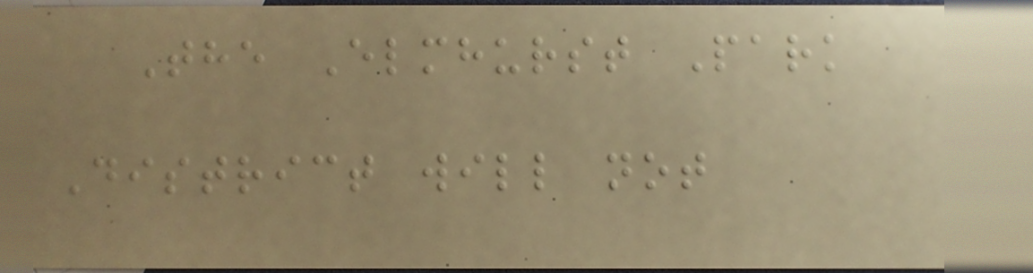The Elmhurst Park
District will not
